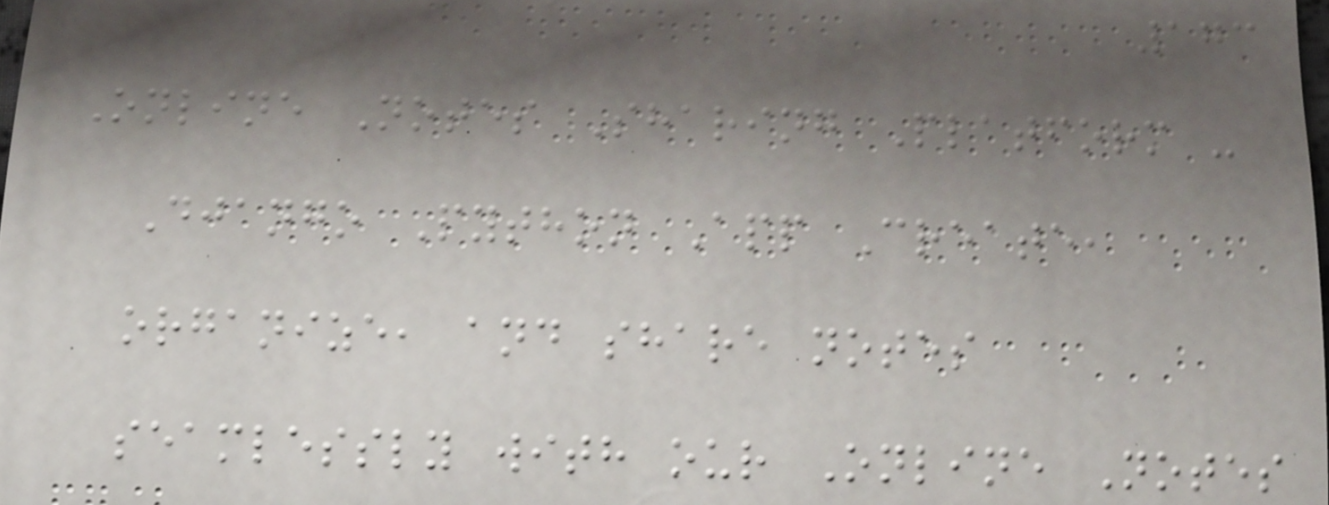173
Online Notes Sharing Platform -
Django Python App Create,
organize, and share notes
seamlessly with our Online Notes
